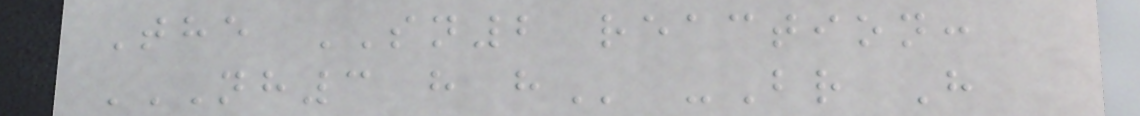The SN2 reaction:
NH3 H H -Br H
